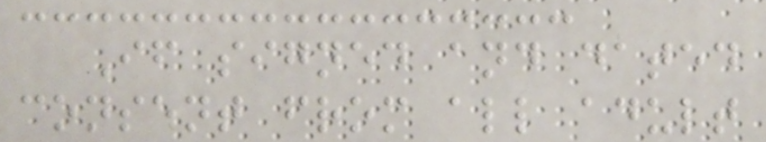If signed and dated
consent from all adult
